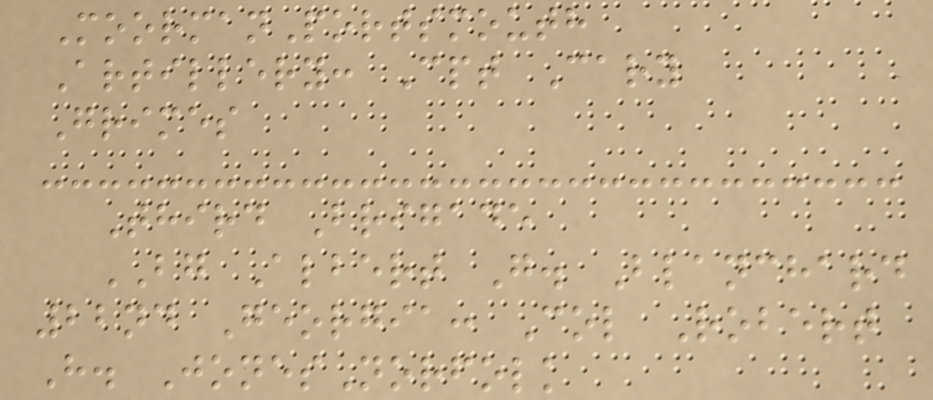MoormanPortsmouth
Artillery: Cpt Cary
Grimes
Third Brigade
BG Albert G. Blanchard
22nd Georgia: Col Robert
H. JonesNorfolk
